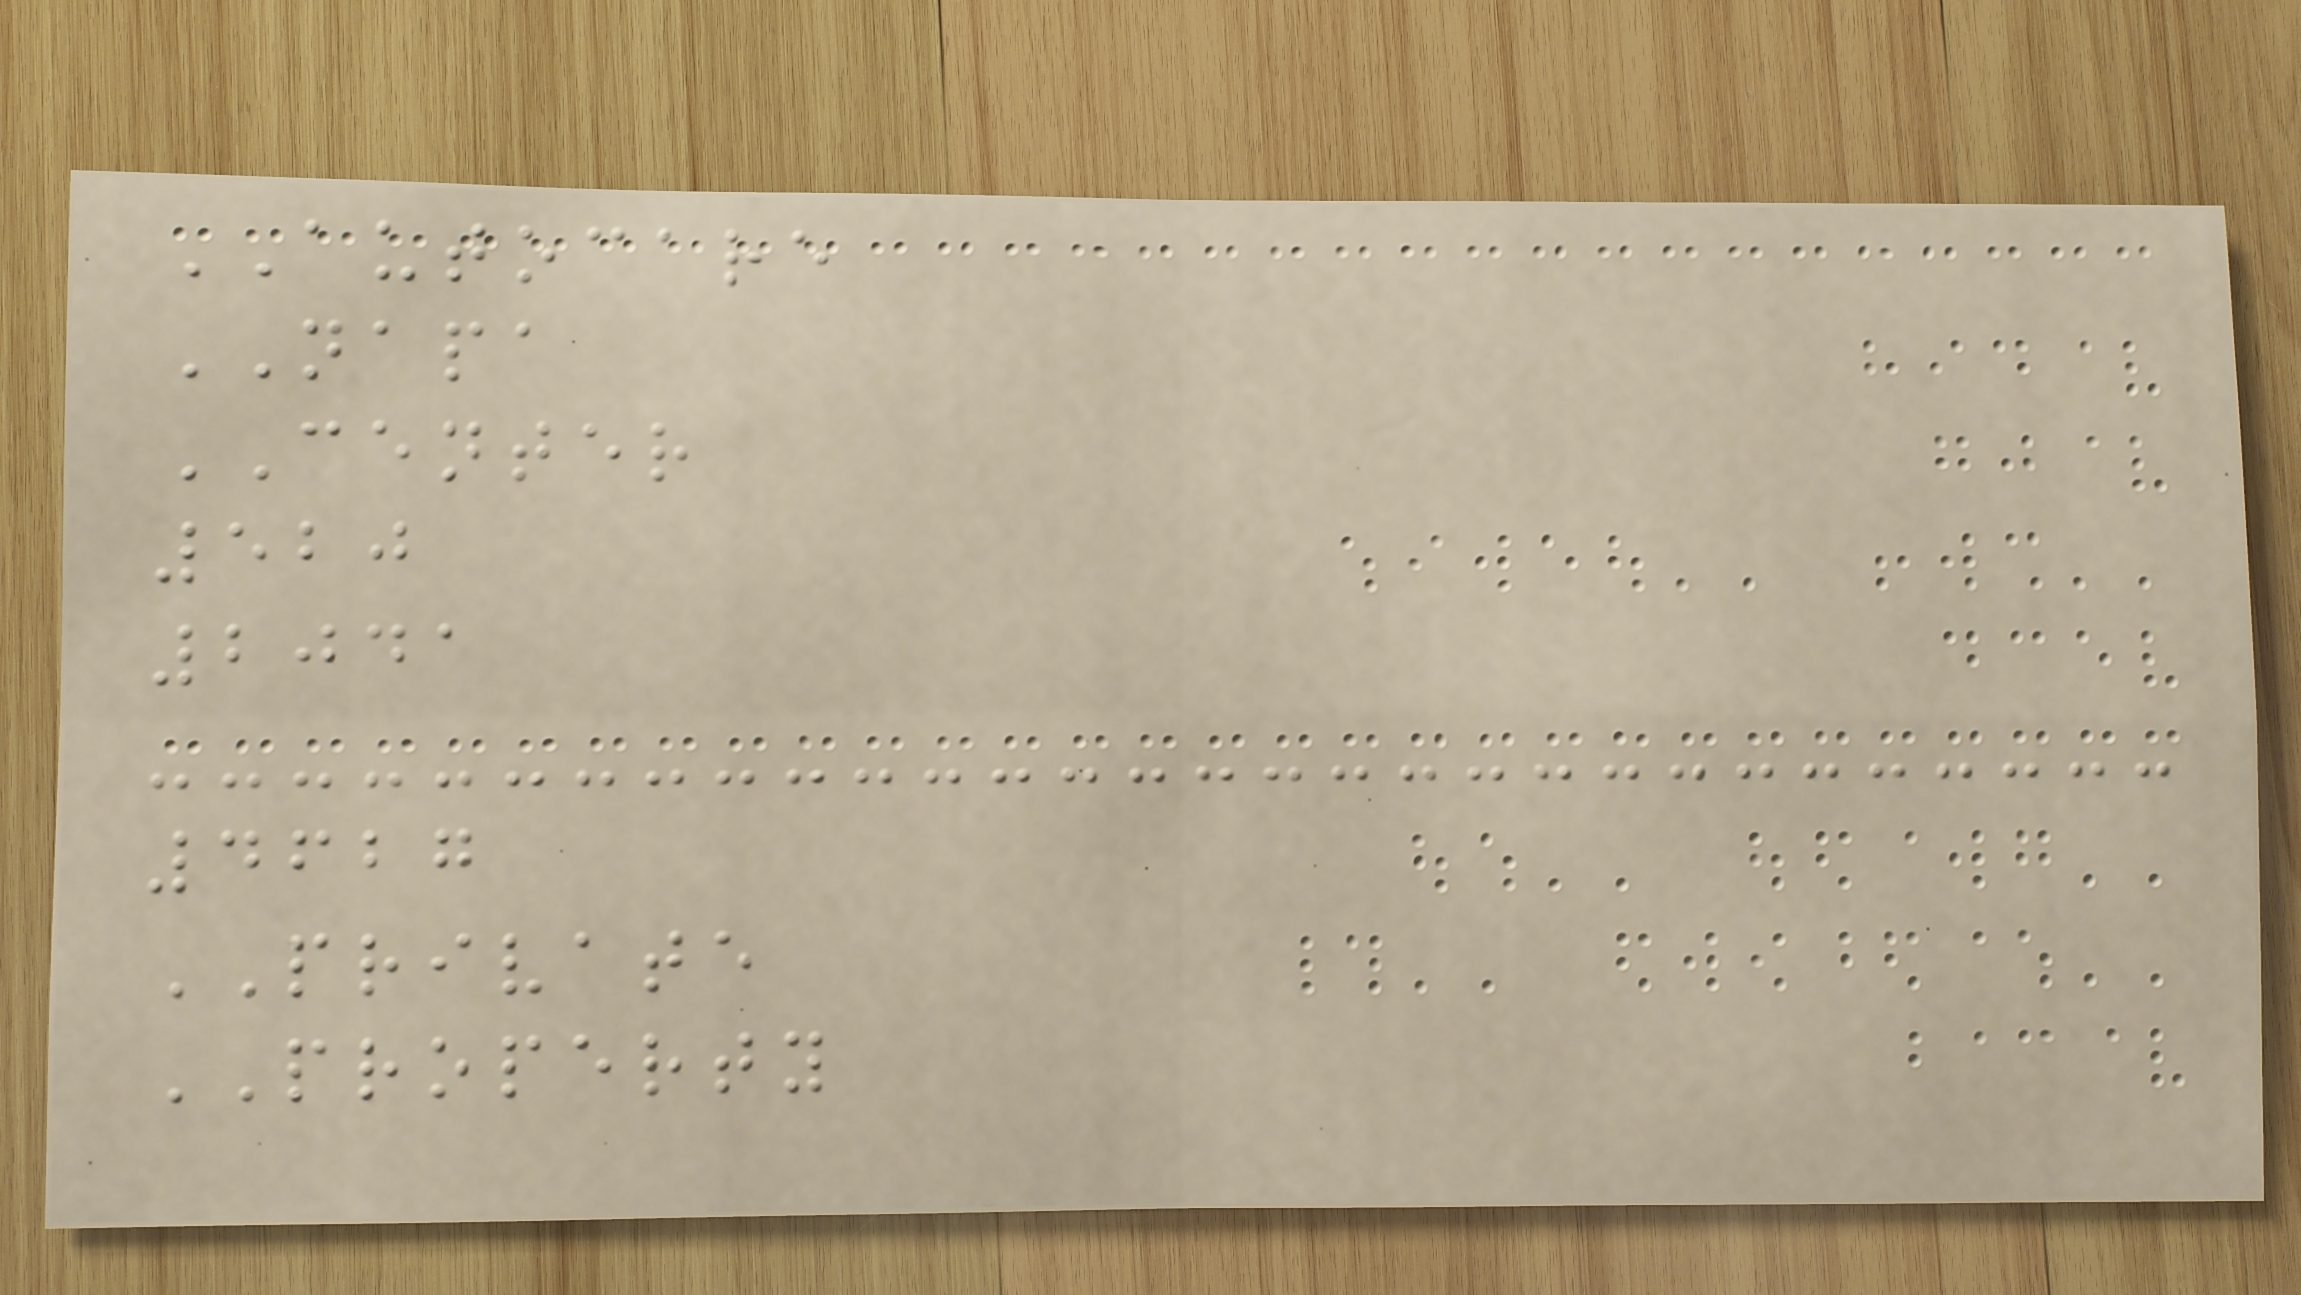AUTOCARE
NAPA
CENTER
520
2041
4627
PRIVATE
PROPERTY
